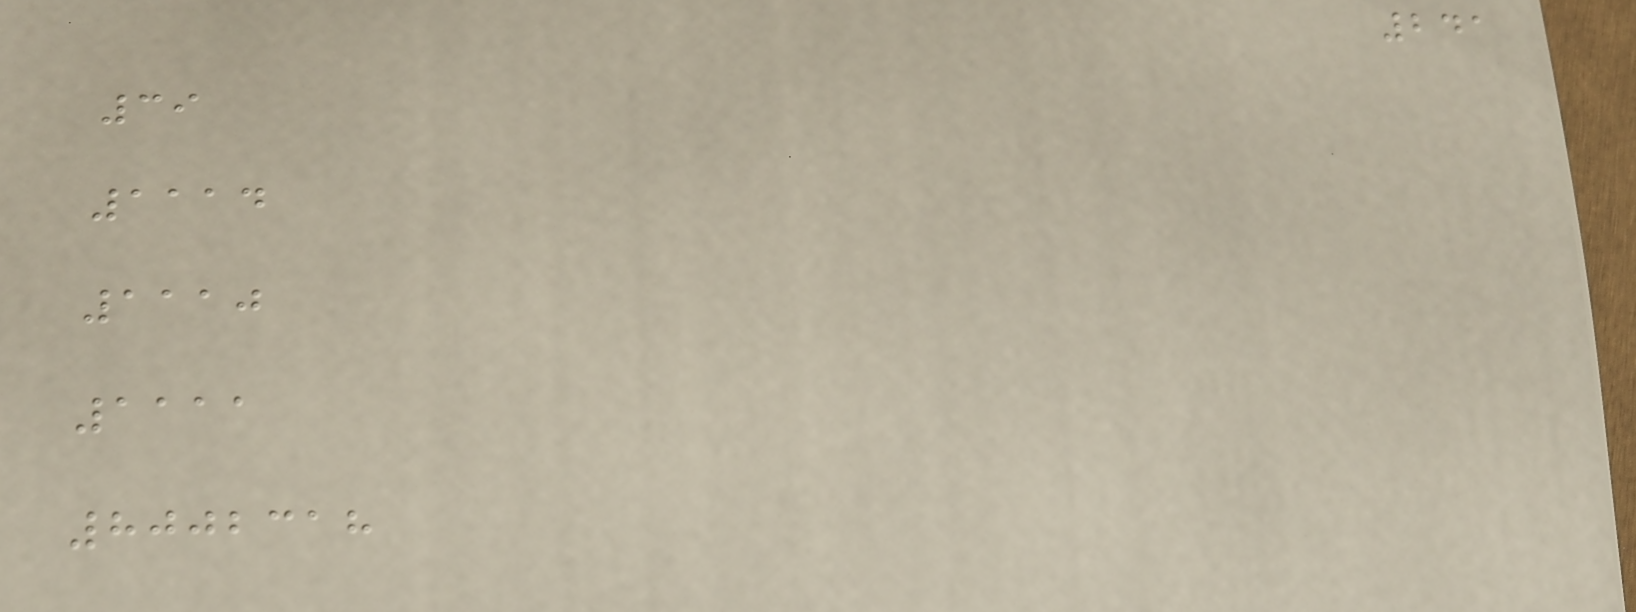241
39
1114
1110
1111
8002318
